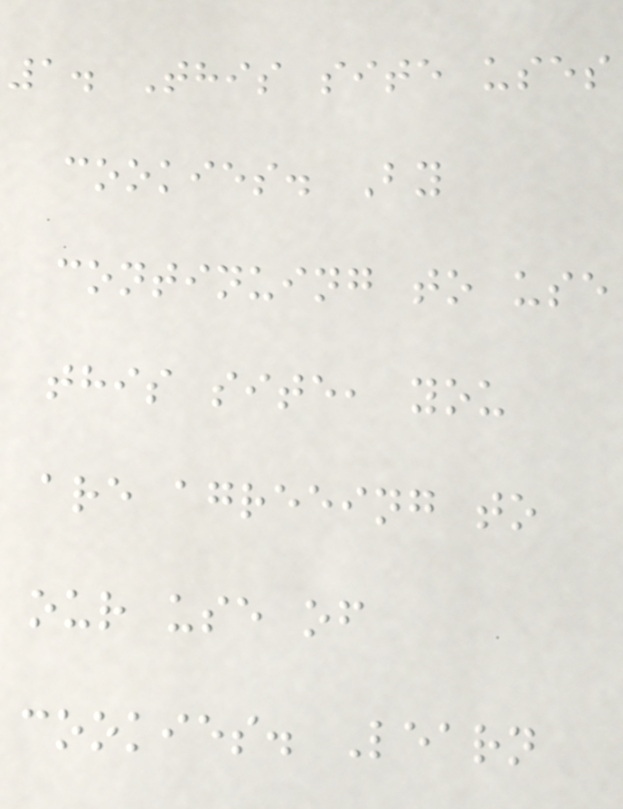1. This site uses
cookies. By
continuing to use
this site, you
are agreeing to
our use of
cookies. Learn
